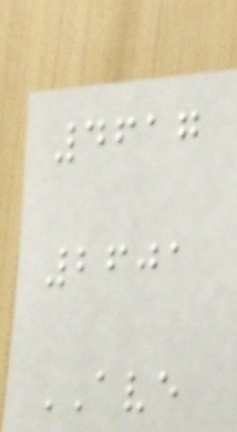4617
2601
AVE
